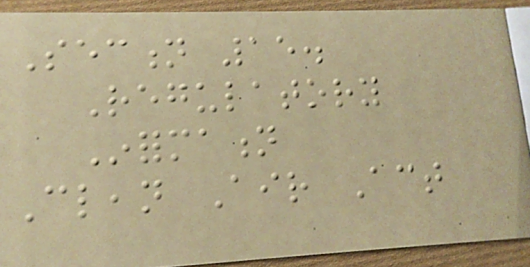Section 15.
Regulatory
Information
Clean Air Act
